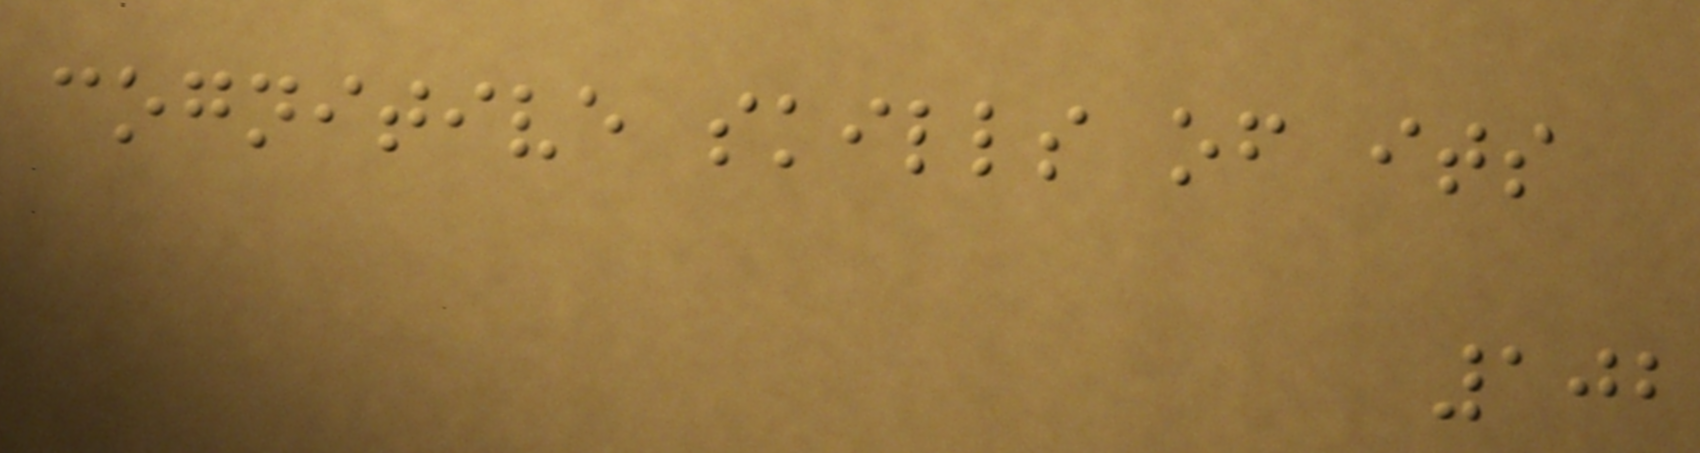cognitive skills of its
102
